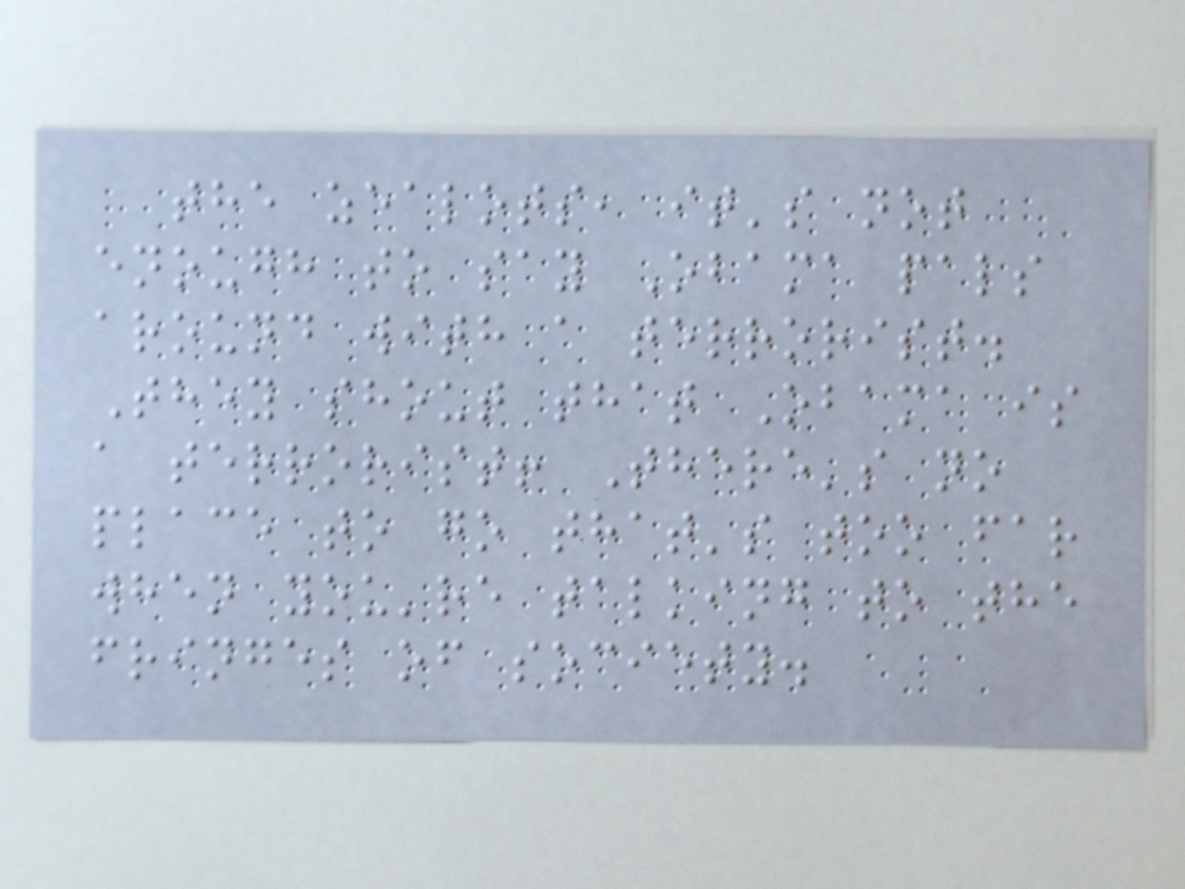the zealots, it's not
enough to say Obama pals
around with a terrorist.
They shout that Obama is
a terrorist! There's no
place to go that's too far
when you're talking to the
fringes of society.
